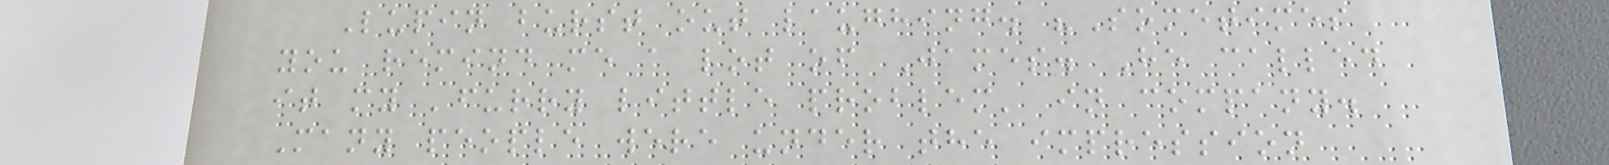Lupin burst out laughing. "Sometimes
you remind me a lot of James. He called
it my 'furry little problem' in company.
Many people were under the impression
